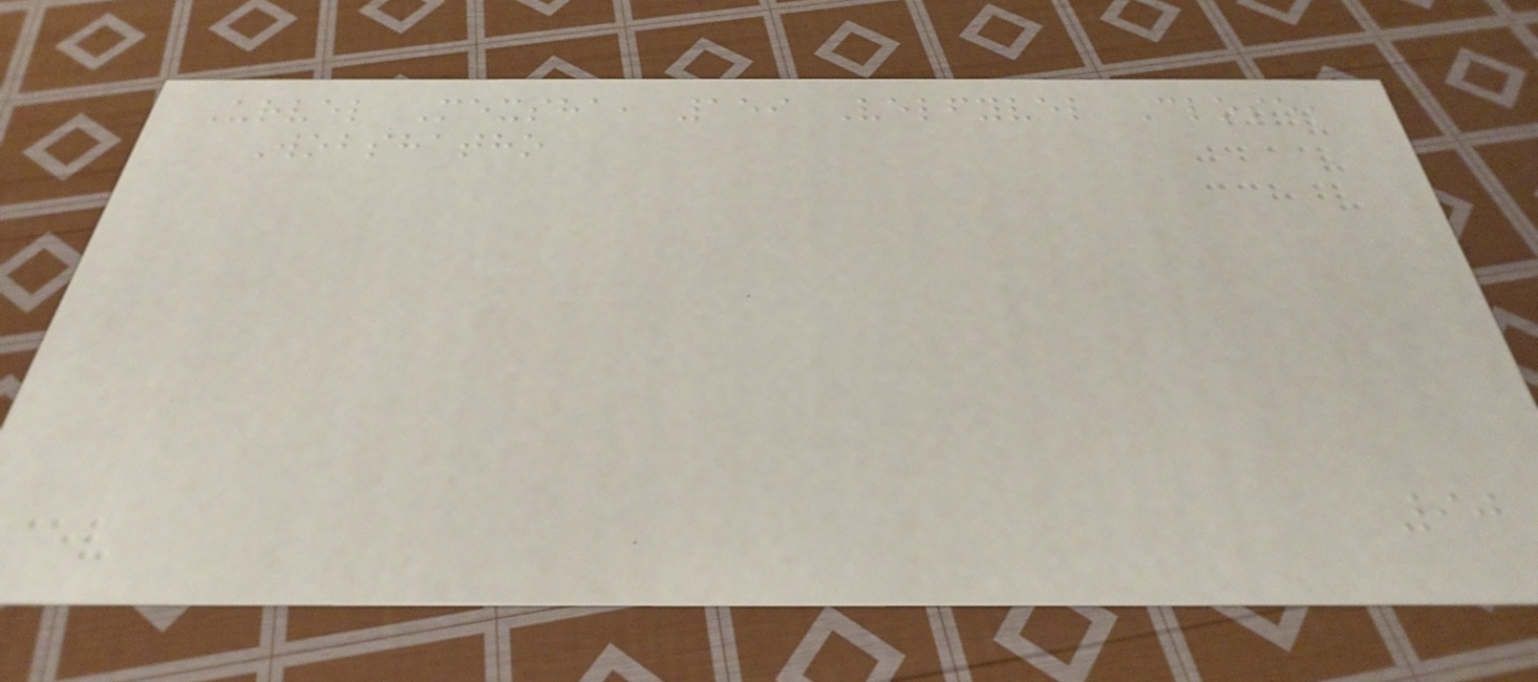Urvel Mexsha, 159 Velfyvel Close,
Wobshatho
90
